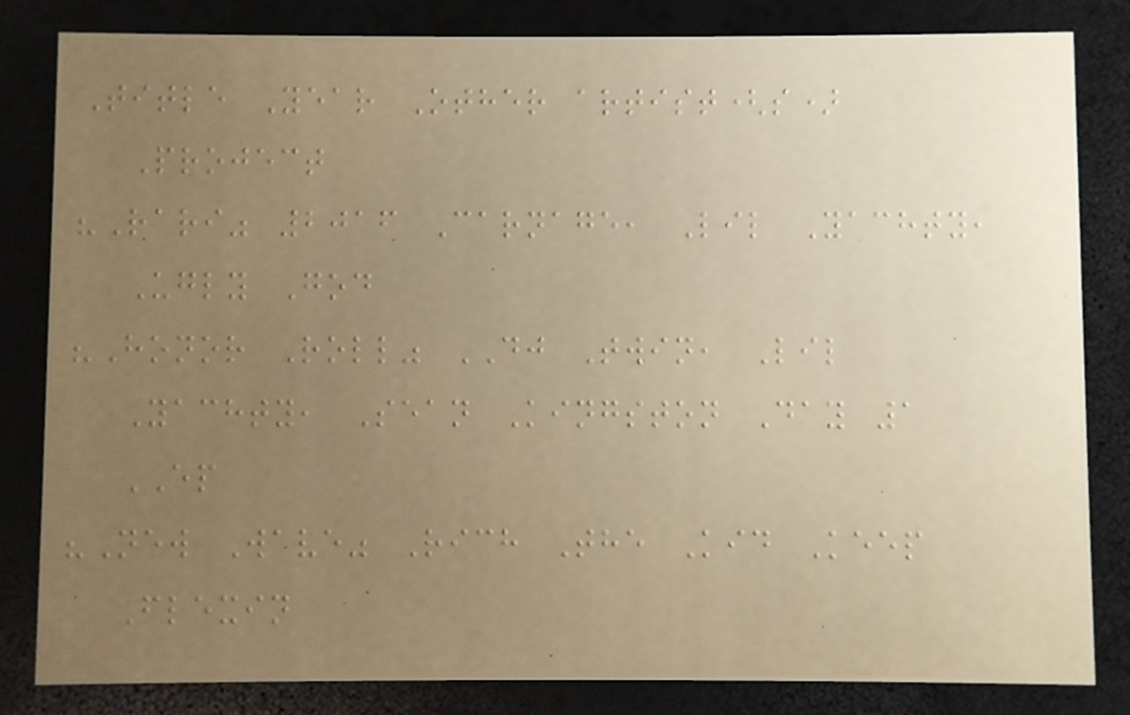Title Year Other artist(s)
Project
"Rari" 2016 Carnage, Lil Yachty,
Ugly God
"Honor Roll" DJ Twin, Lil
Yachty, Sean Kingston Day 1
EP
"New Wave" Rich The Kid Keep
Flexin
